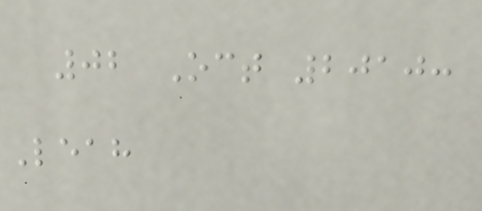02 Oct 2010:
Leah
